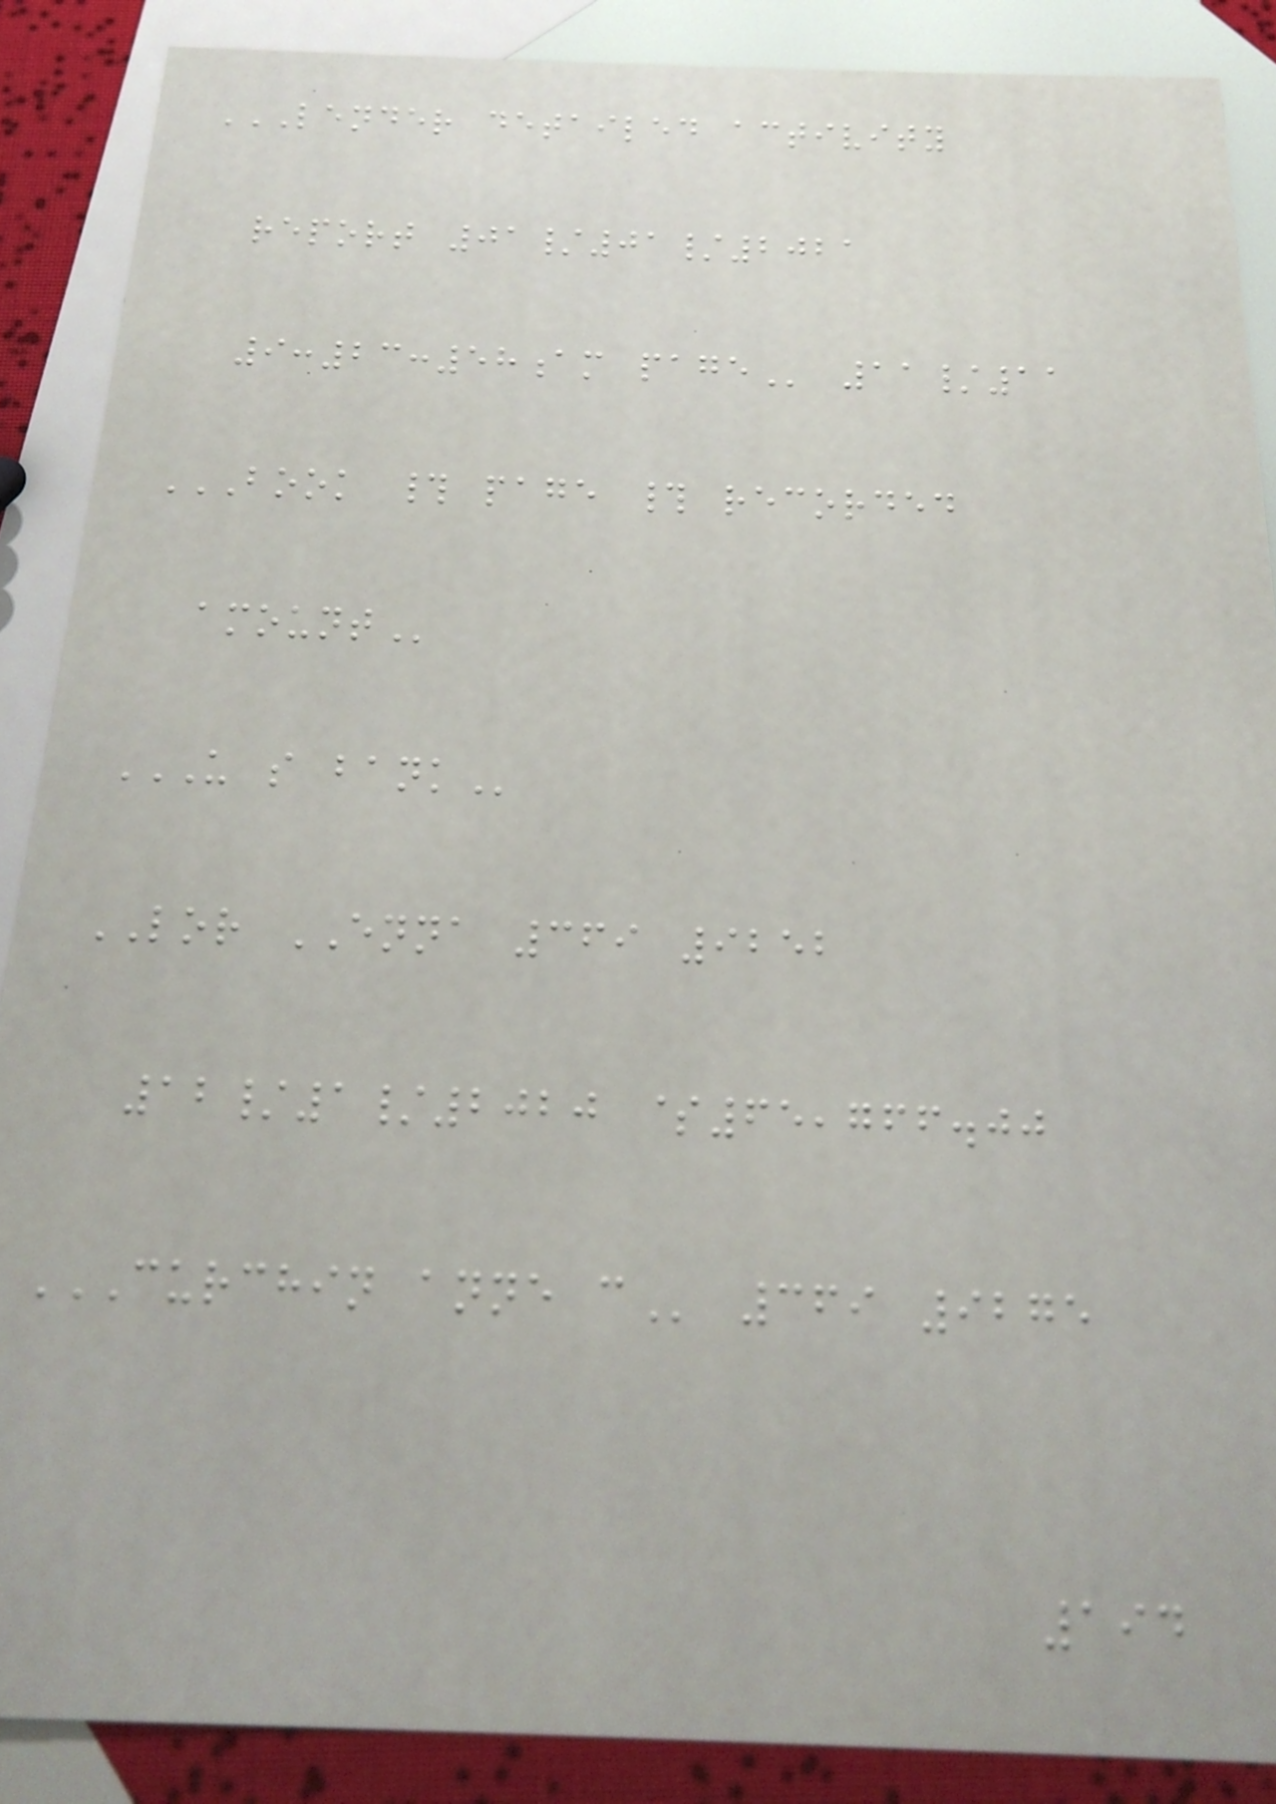LENDER DETAILED ACTIVITY
REPORT 01/01/2021
9:23:58AM PAGE 11/11
BOOK # PAGE # RECORDED
AMOUNT
U S BANK
LOR ENNA 369 9252
12/1/2020 $65,766.00
CURCHIN ANNE C 369 9275
194
